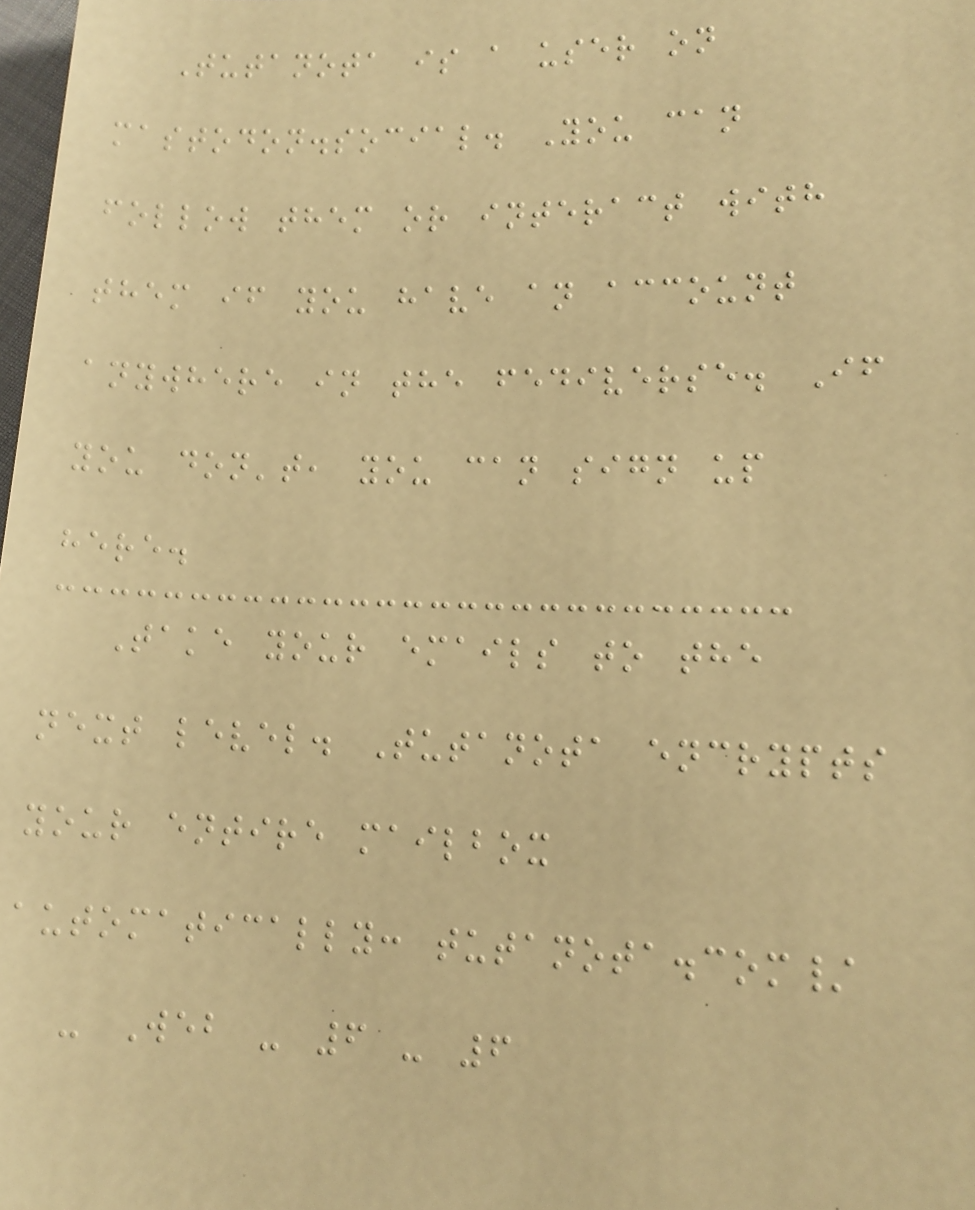Tutanota is a user on
mastodon.social. You can
follow them or interact with
them if you have an account
anywhere in the fediverse. If
you don't, you can sign up
here.
Take your emails to the
next level. Tutanota encrypts
your entire mailbox
automatically: tutanota.com/
- Web - 6 - 6
